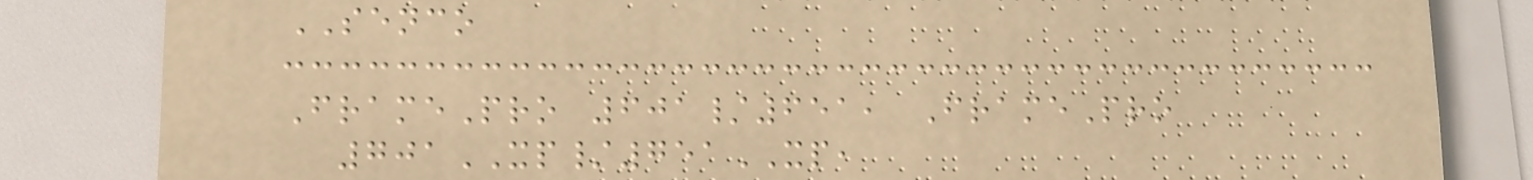SENCO
FramePro 601/651, FramePro
701XP/751XP,
